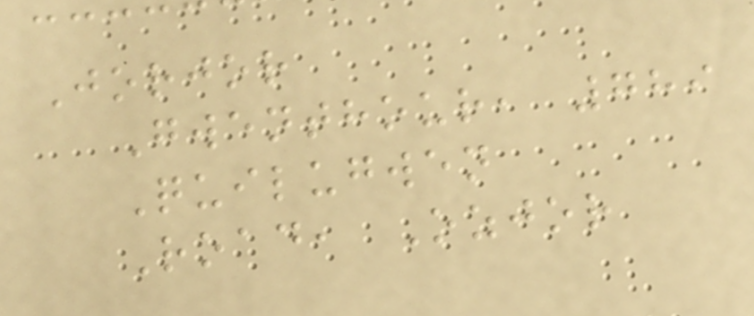Jorjor
Gwenthour, 789
Quilugwen
Road, Ozjor
